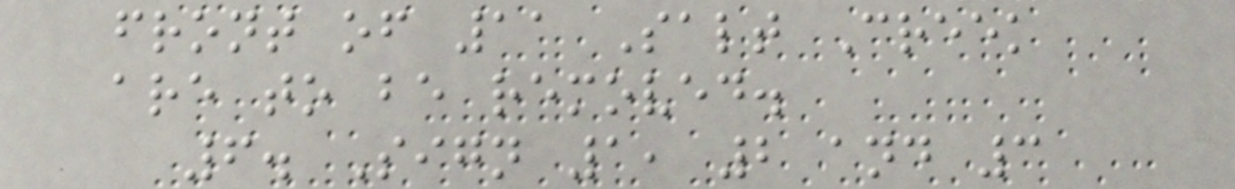front of 11 Salt Creek
are to be removed.
6. Sign 1, 2 and 3
